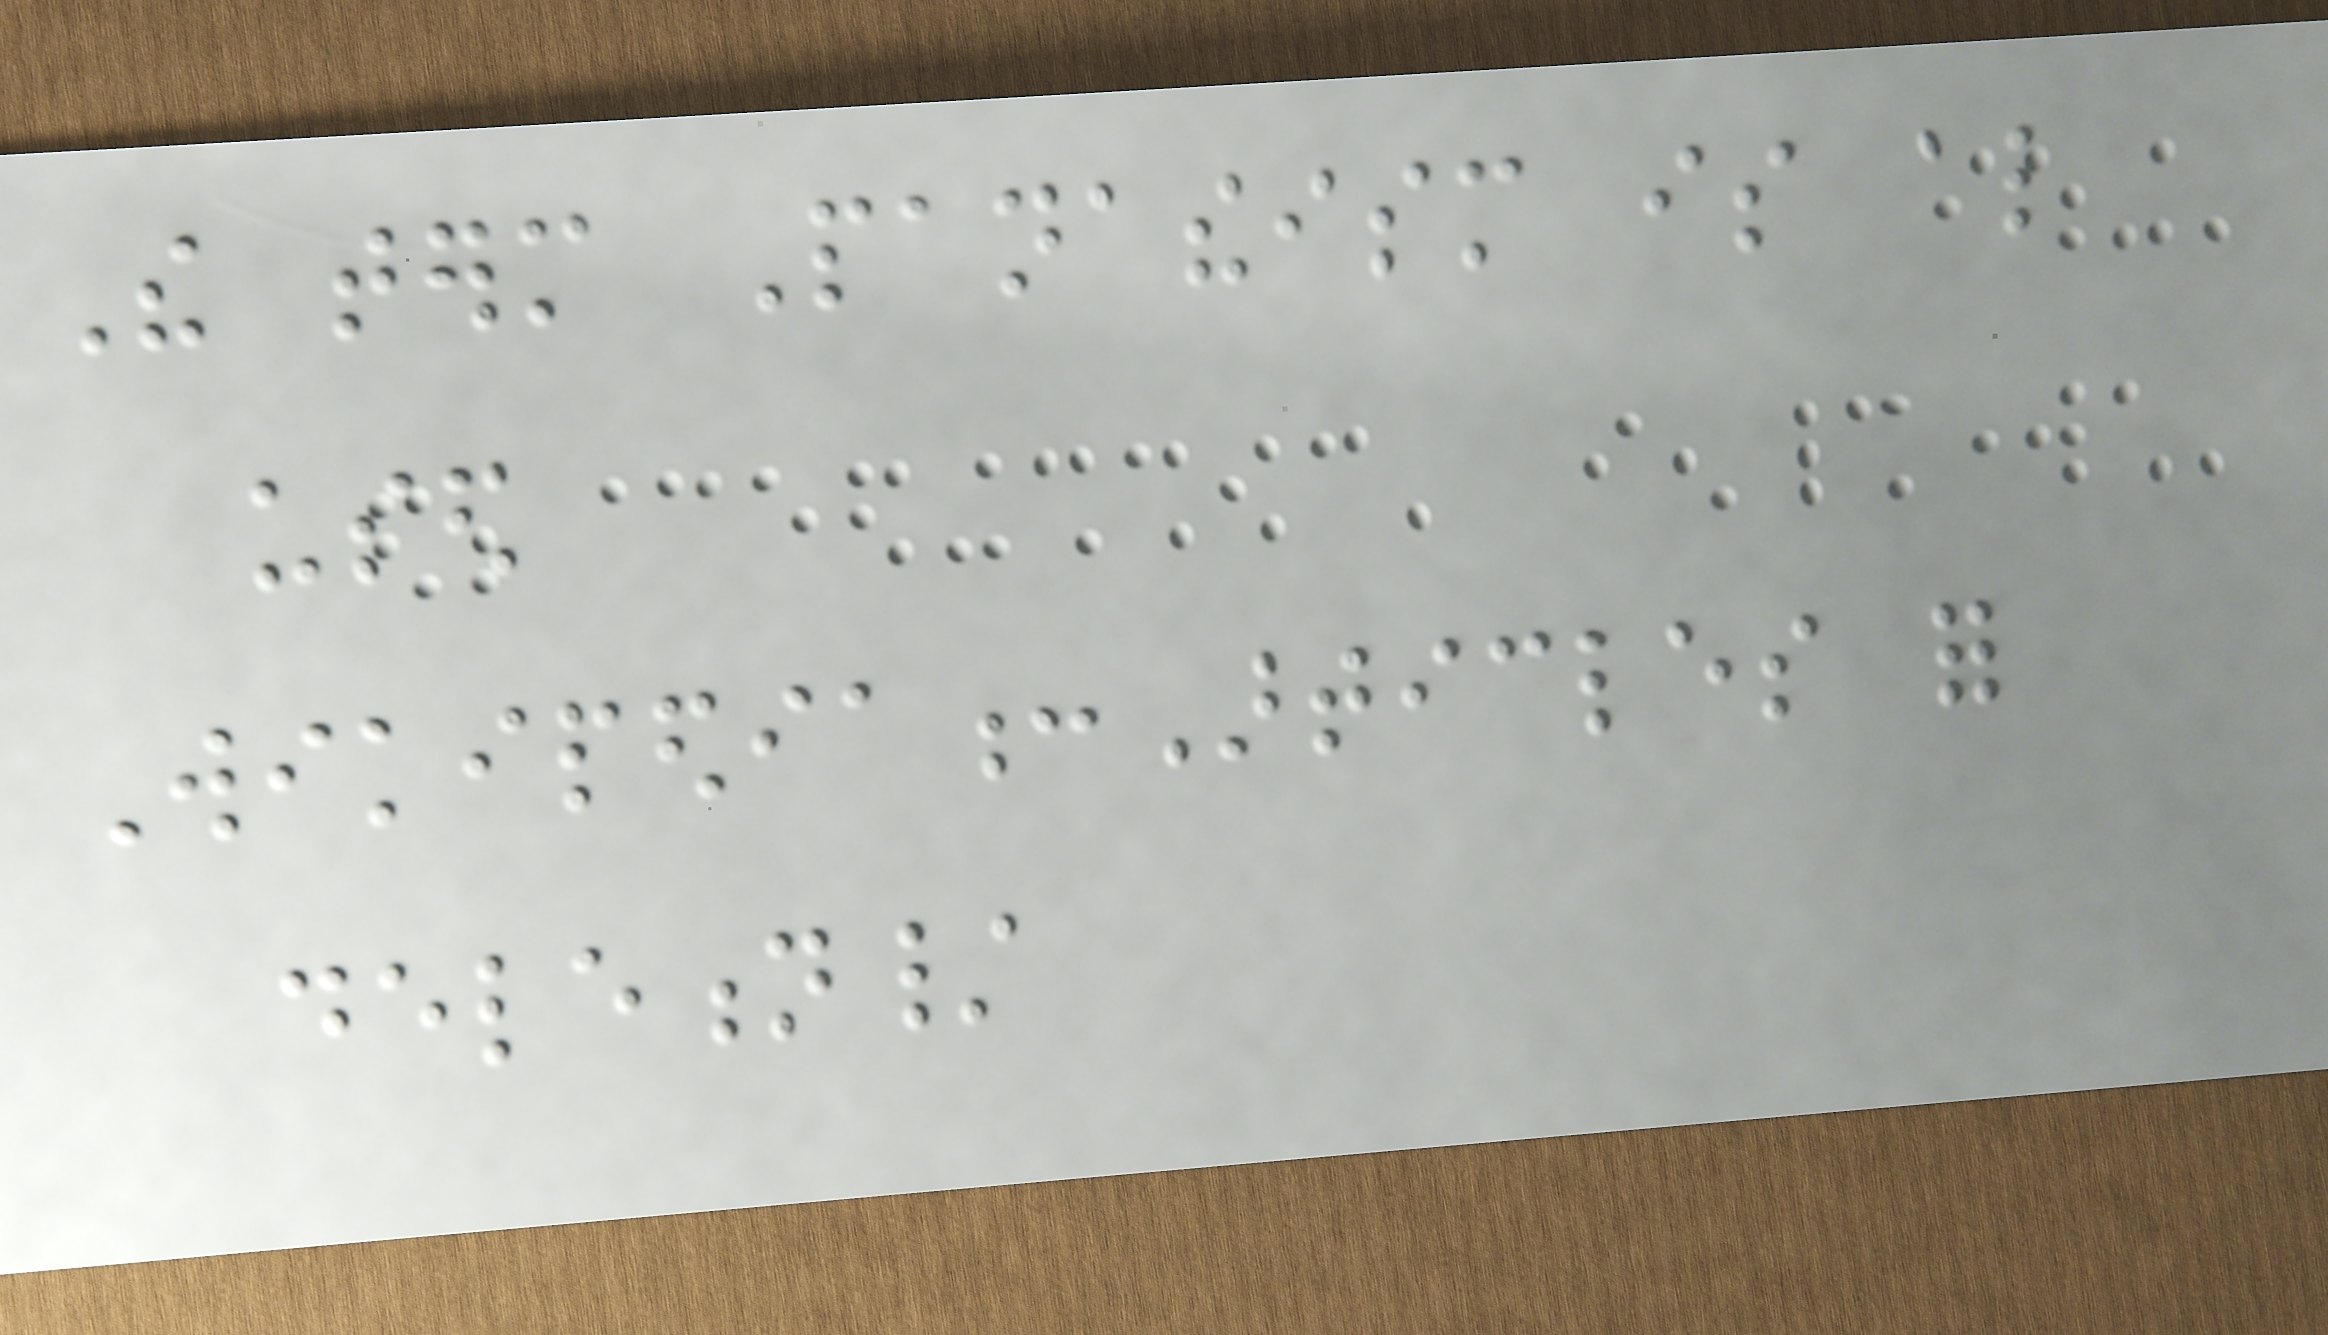The term Panatheism is also
used
Wikipedia:Articles for
deletion/
